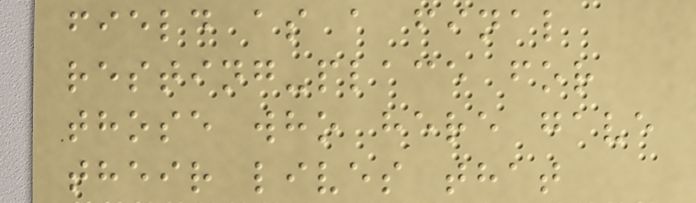field as a final
resting-place for
those who here gave
their lives that
